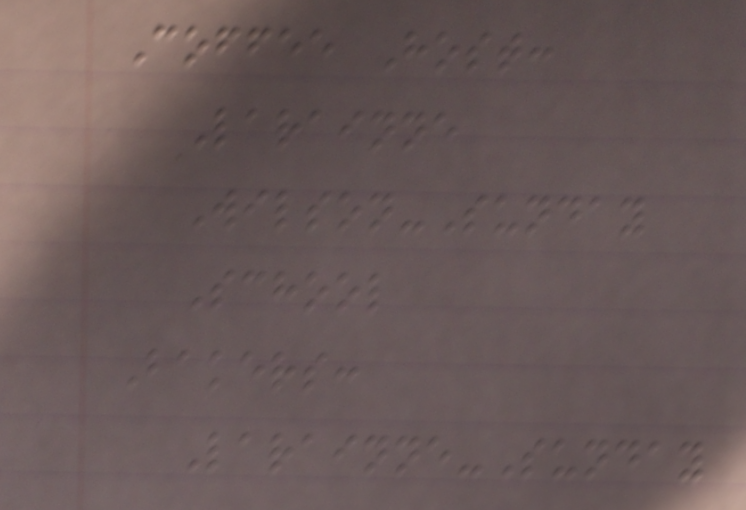Coffee Host:
Larainne
Wilson-Sunday
School
Bakers:
Larainne-Sunday
